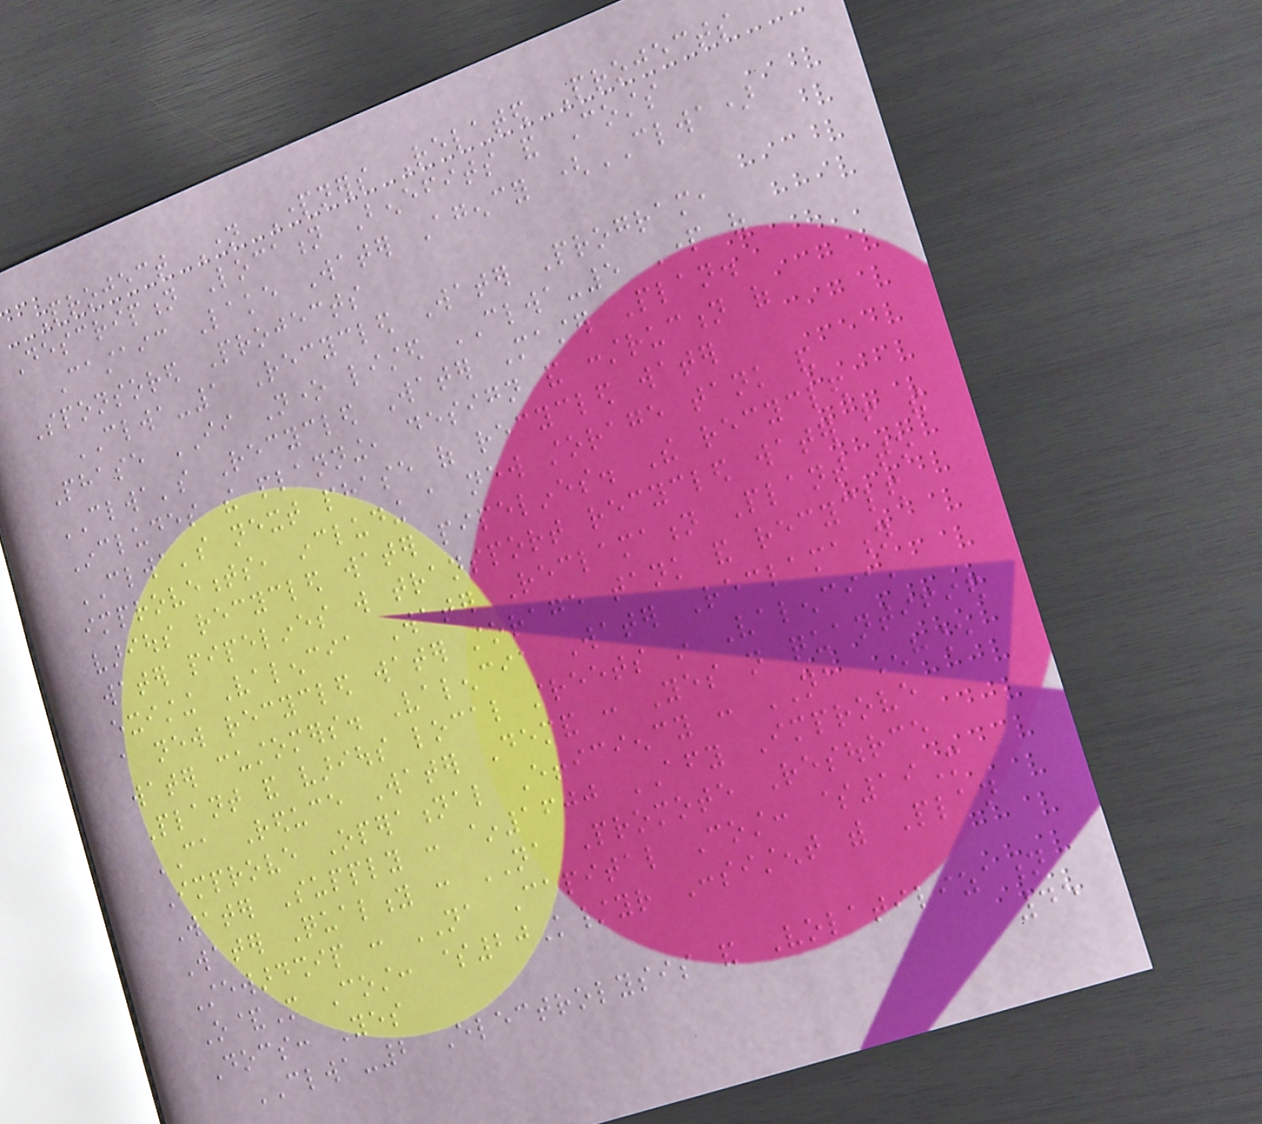Project Name Partners Related Projects
Description Location Benefits and Costs
Castaic Lake Water Agency (CLWA)
Sponsored Projects
CLWA-1 Recycled Water Program,
Phase II None listed CLWA-5 Part of
CLWA's Recycled Water Master Plan.
Includes the planning, design and construction of
CLWA's next phase of recycled water
improvements, including a new storage tank and
various recycled water pipelines. The recycled
water pipelines will transport recycled water from the
existing Valencia Water Reclamation Plant to
a new recycled water storage tank and recycled
water customers. Valencia Water Reclamation
Plant and various local streets in Valencia,
CA Reduce Water Demand : Yes not quantified
Improve Operational Efficiency : NA Enhance
Water Supply : ~1600 AFY Improve
Water Quality : NA Promote Resource
Stewardship : NA Capital Cost: $19M
O&M Cost: $20K/yr Consistent with Plan
Docs: Yes
CLWA-2 Electrolysis and Volatilization
45
